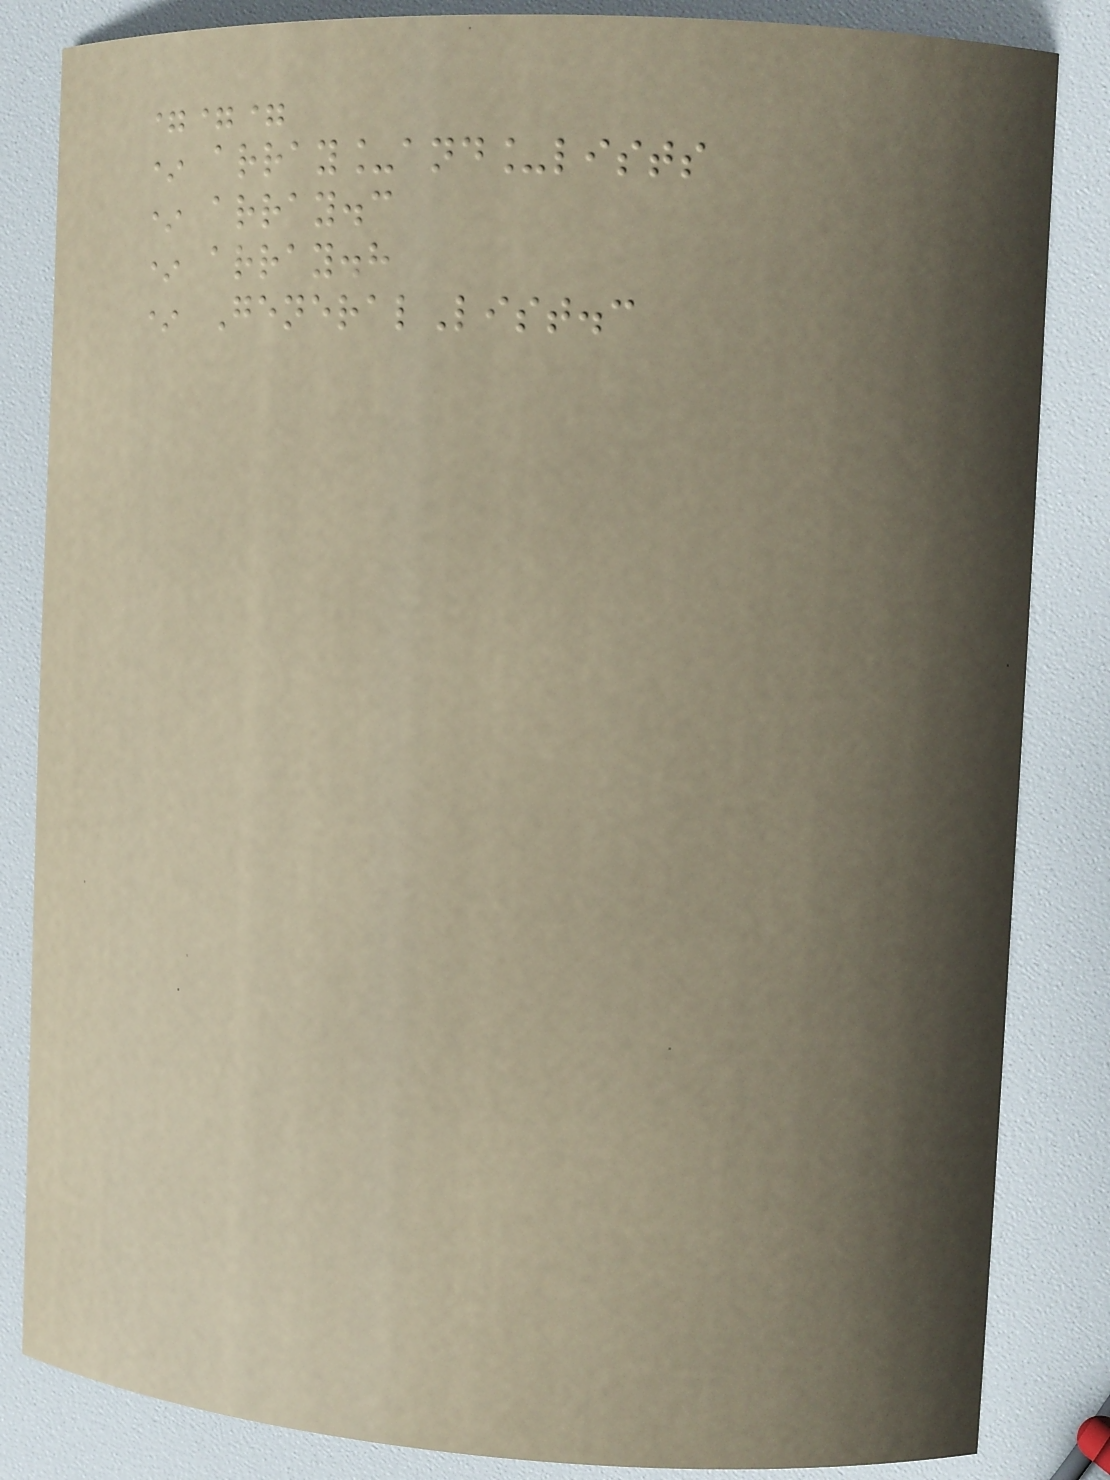===
* array_and_lists
* array.c
* array.h
* GeneralList.c
